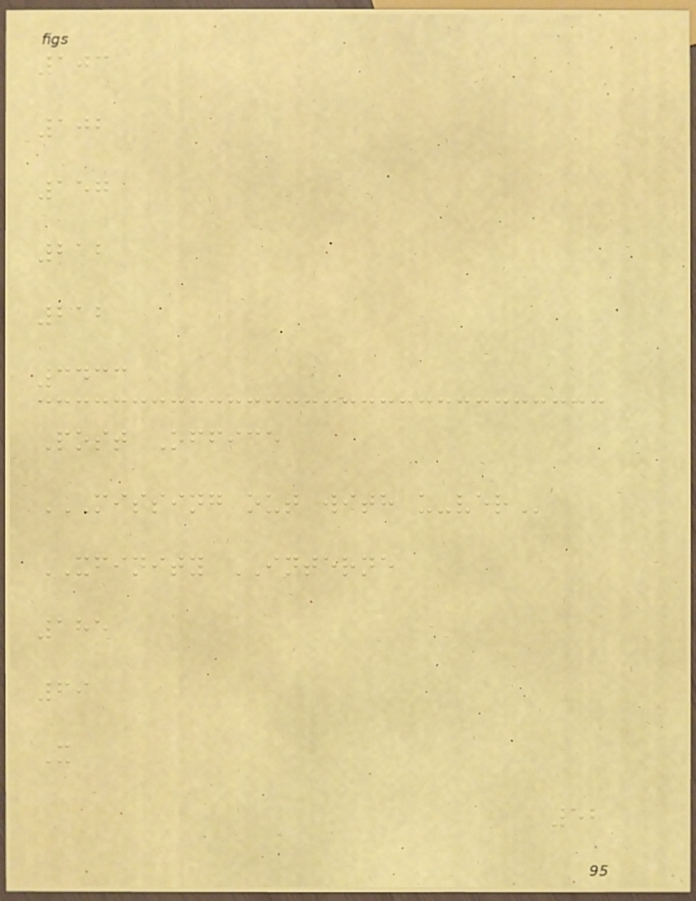103
102
157
212
212
3433
Post Office
MISSING OUT WITH U-VER
XFINITY INTERNE
185
69
X
52
